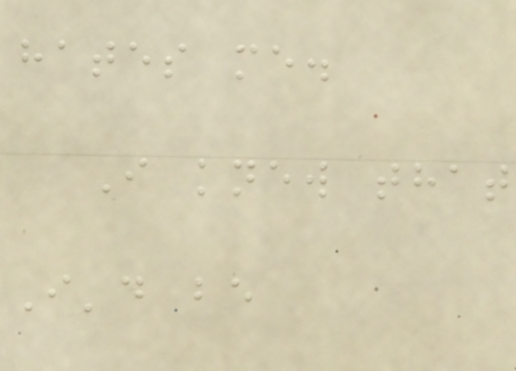hates me.
I knew that
I'd be
